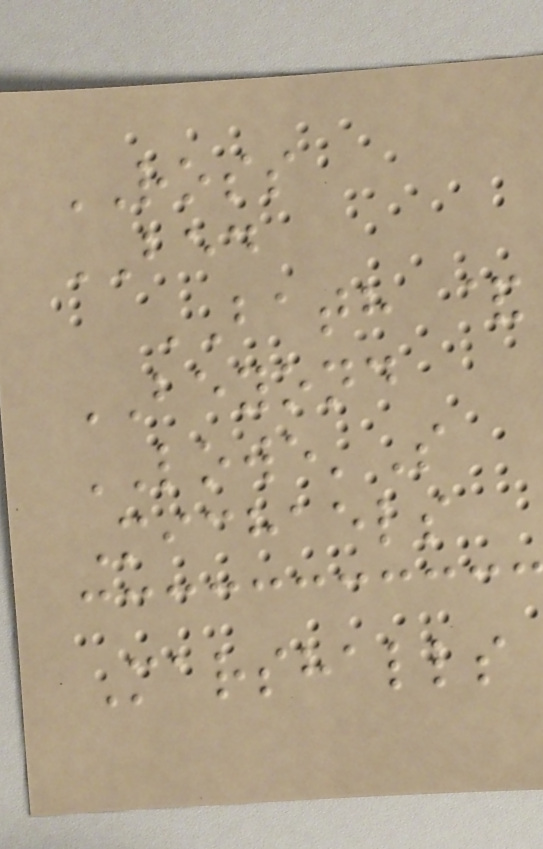ROSS
BED
BATH &
BEYOND
LOWE'S
Michaels
Marshalls
